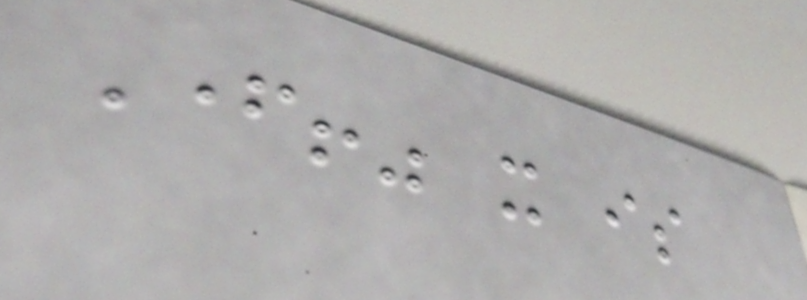Father!" it is
